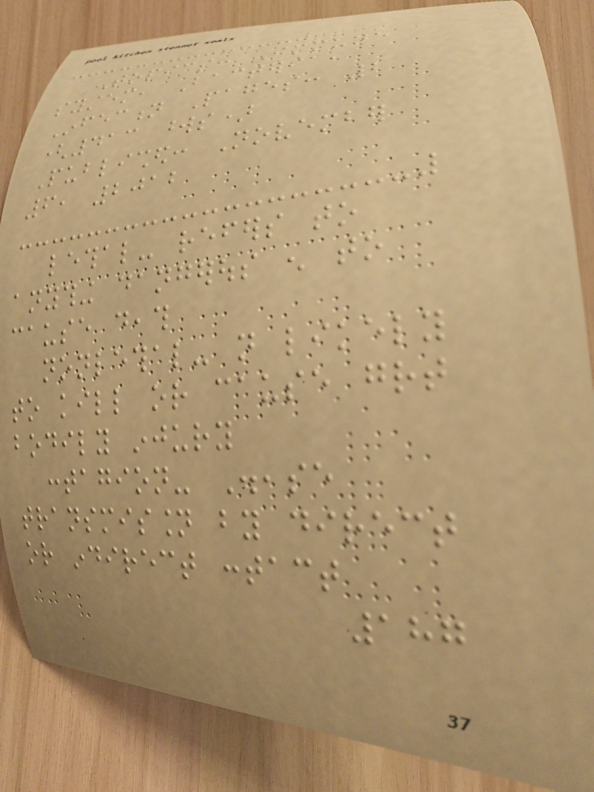Topics: Immune
system, Bacteria,
Infection Pages: 2
(413 words)
Published: November
6, 2012
lethal- refers to
anything dangerous enough to
cause death
nonlethal- not likely
to kill or cause great
bodily injury
contagion- Disease
transmission by direct
or indirect contact
187
